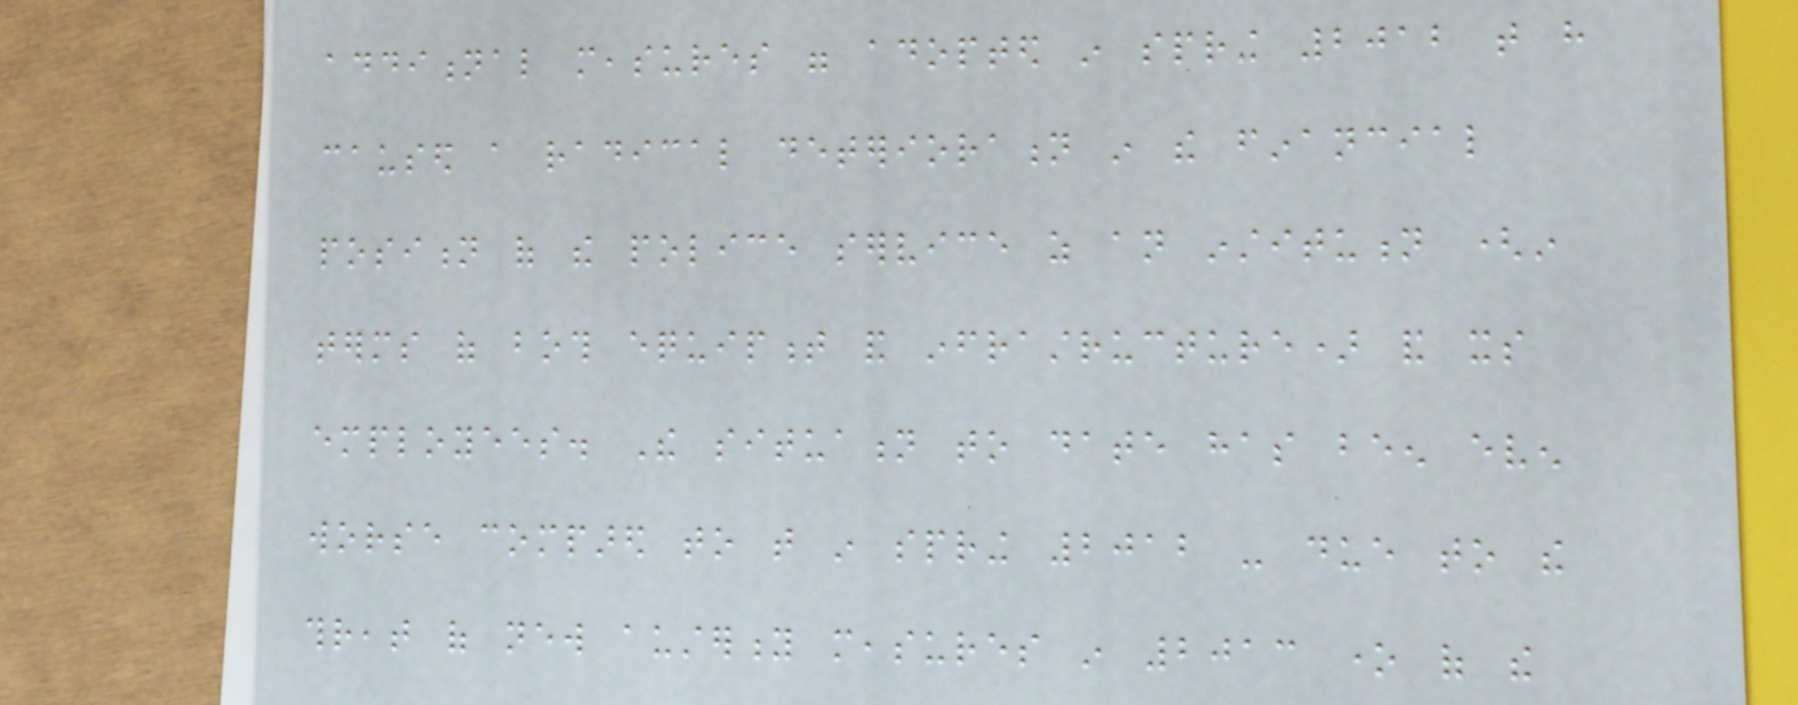additional measures were adopted in spring 2012 that have
caused a radical deterioration in the financial
position of the police service as an institution (in
terms of both equipment and infrastructure) and its
employees. The situation to date has been even
worse compared to that in spring 2012 - due to the
threat of new austerity measures in 2013 one of the
